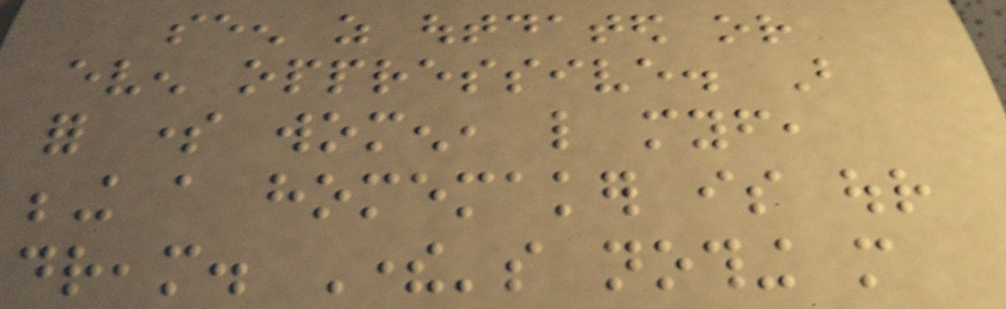seen as outdated or
even oppressive. But
for some women, like myself,
being a homemaker is our
dream. There's nothing more
